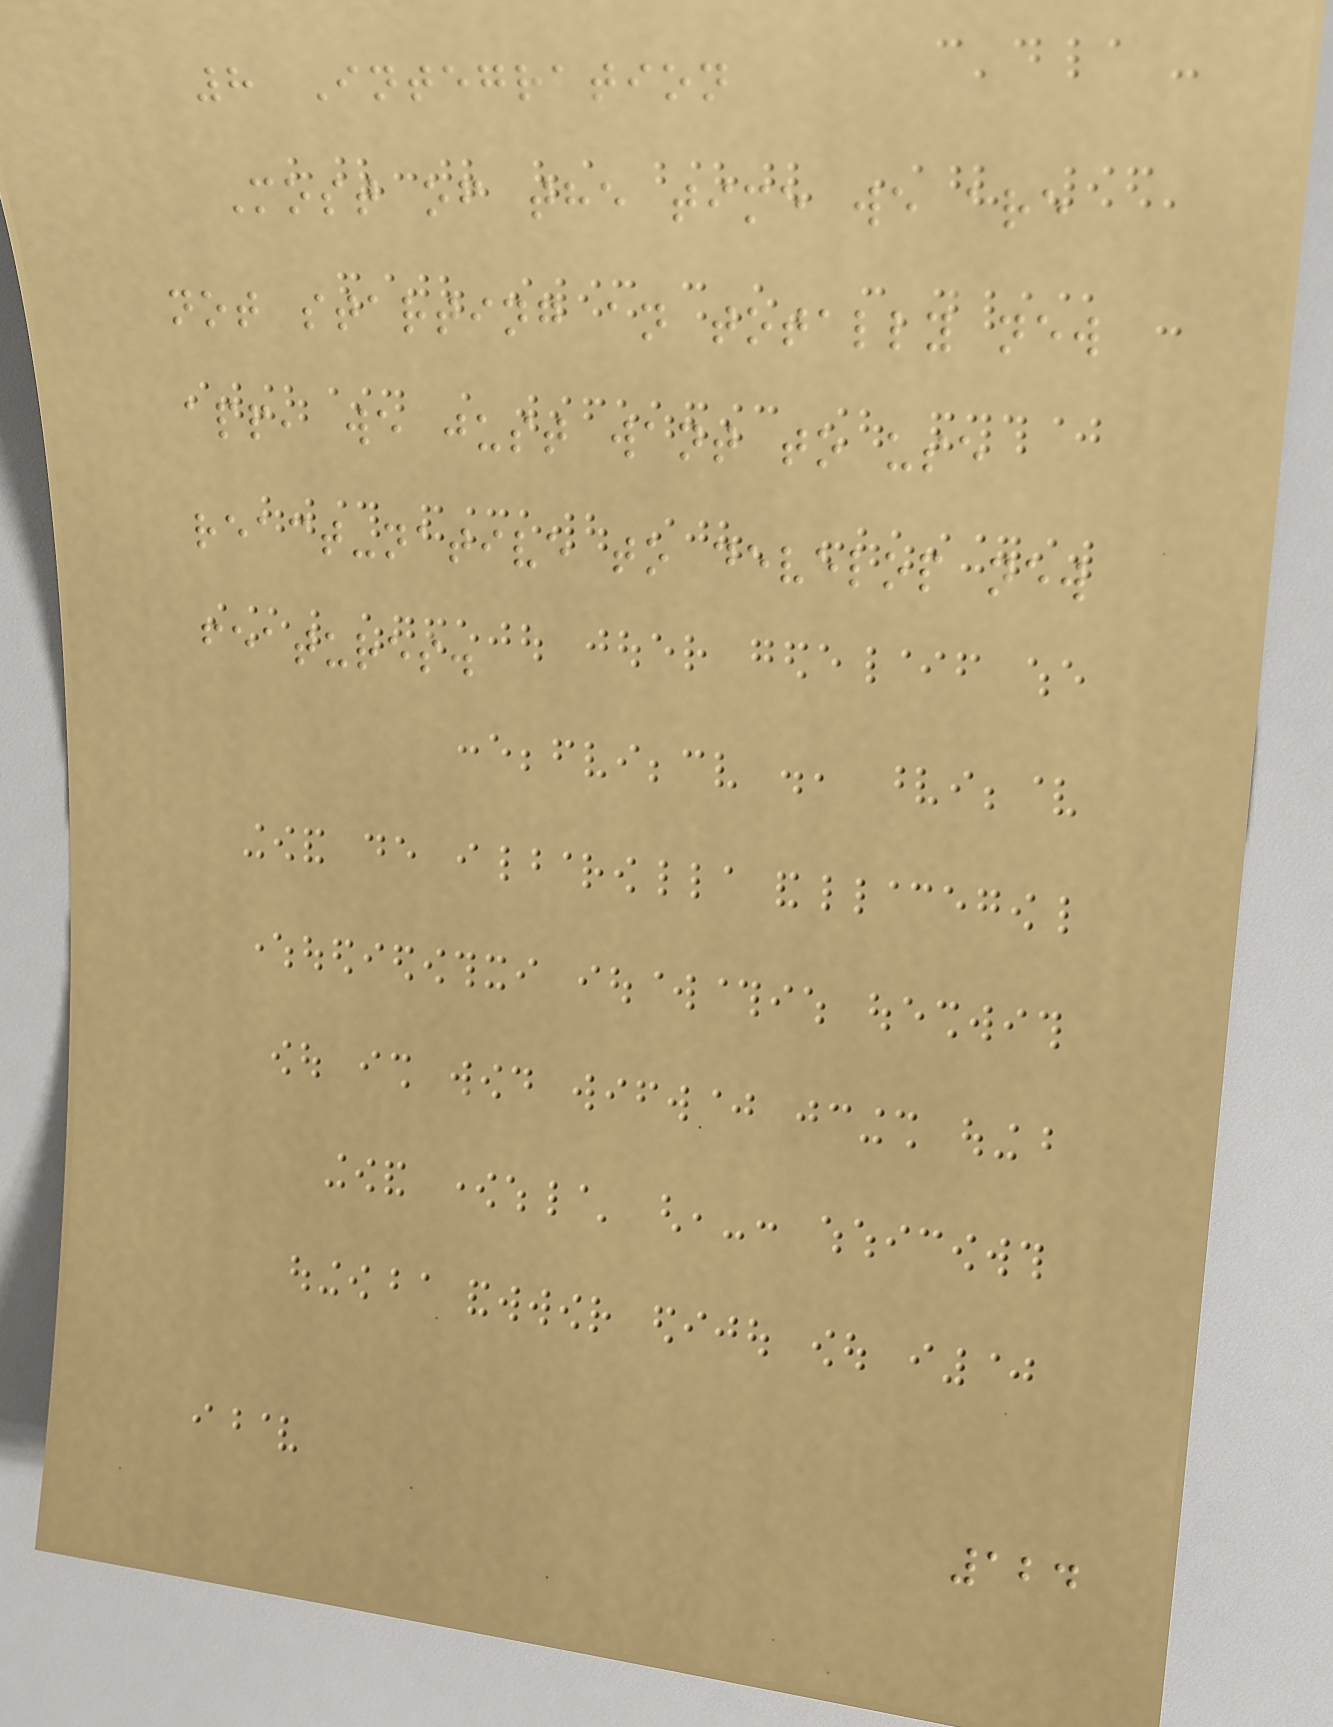8 Integration
Most of the time we are
not starting an totally new
app, we just want to use
react-native to develop new
features.
124
